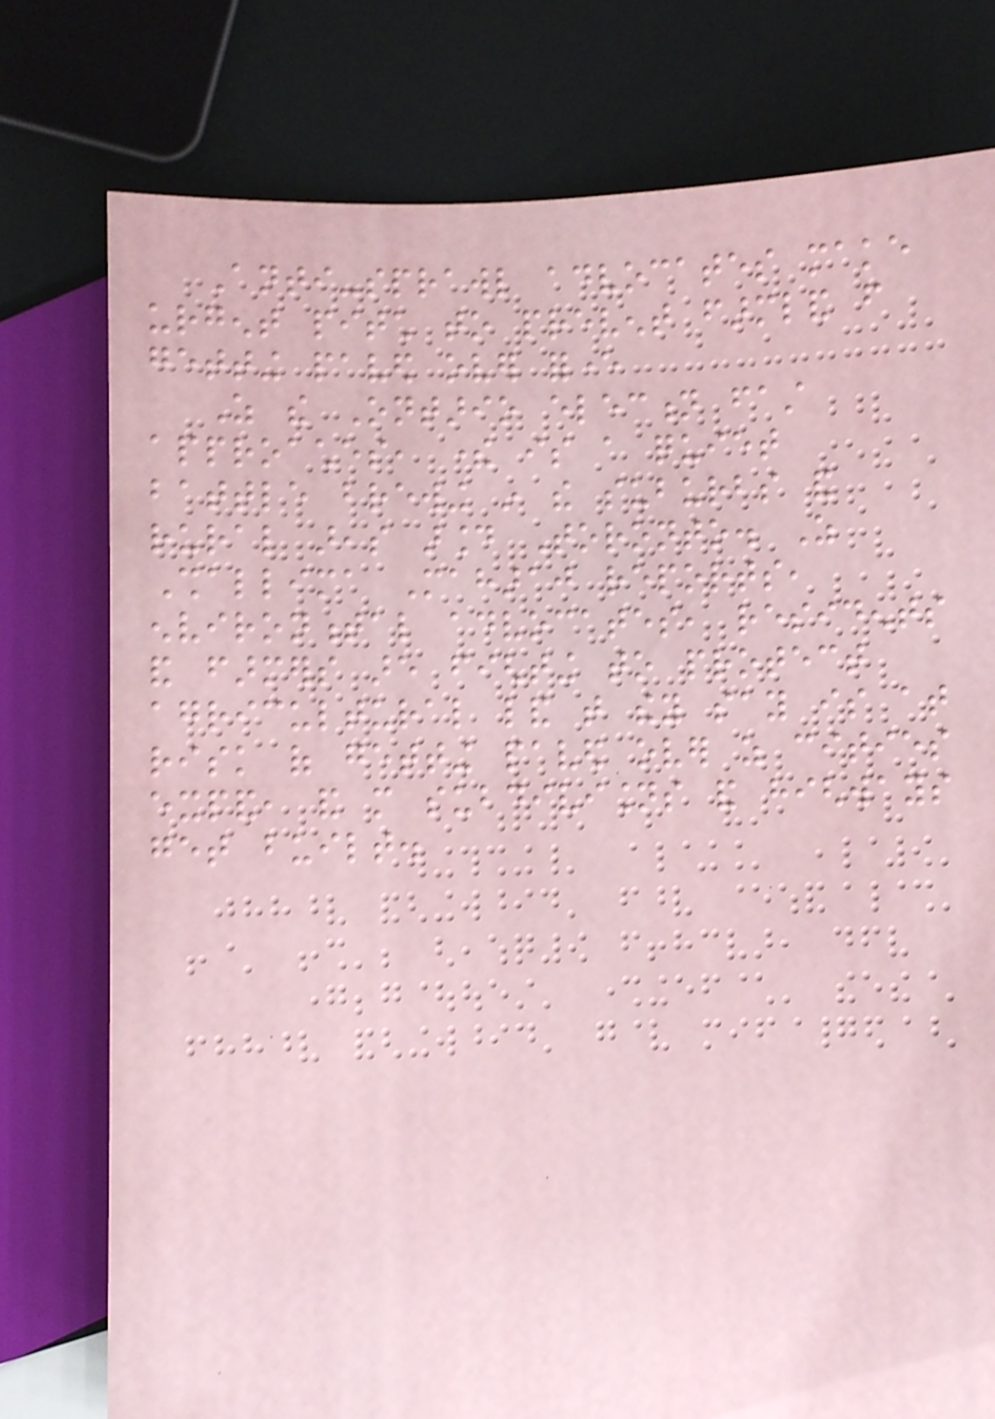Anti-sprawl advocates make
urgent pitch to prevent farmland from
getting paved over forever
As the Ontario election fast
approaches, there is a quiet
battle brewing in the suburbs and
rural areas around Toronto. As
Shallima Maharaj reports,
environmental advocates, residents
and farmers are fighting to protect
agricultural land that they say is at
risk of getting paved over as cities
expand, and more subdivisions and highways
get built.
